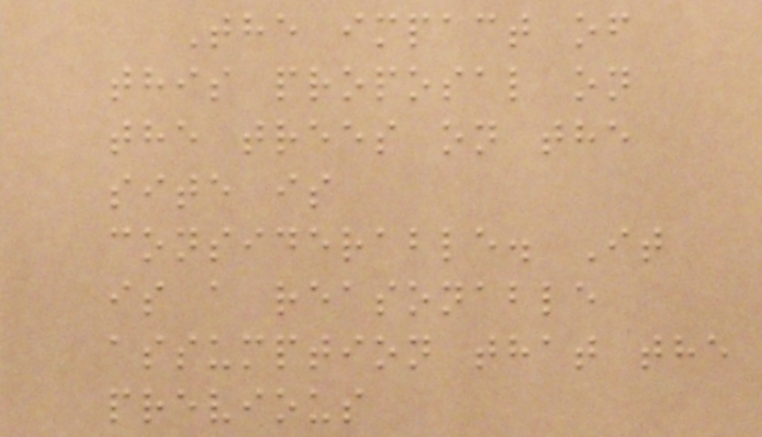The impact of
this proposal on
the trees on the
site is
considerable. It
is a reasonable
assumption that the
previous
